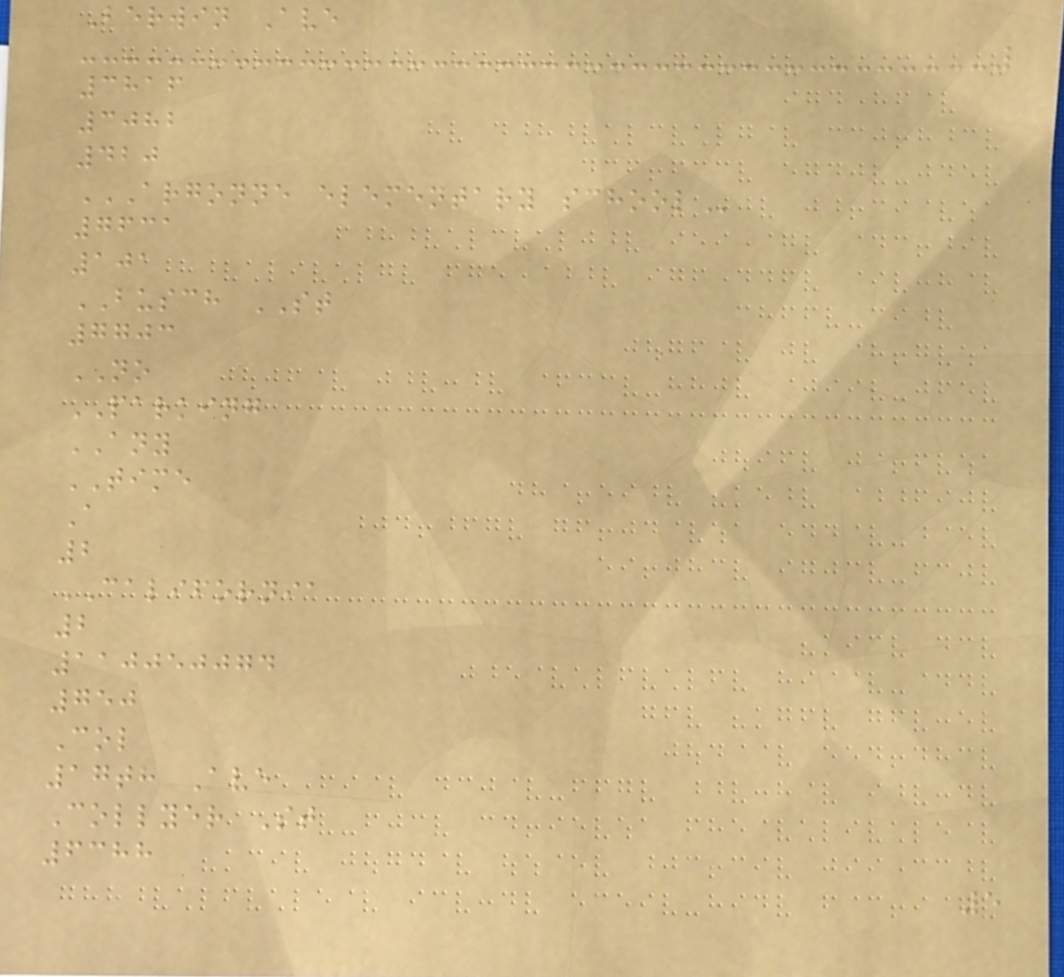Berwin Ave
3816
3082
420
ARGONNE ELEMENTARY SCHOOL
7631
101
BUSCH ST
7703
NO
PARKING
ANY
TIME
A
2
CALIFORNIA
2
110050074
750
Col
17th Ave
Collyer St
6388
5
